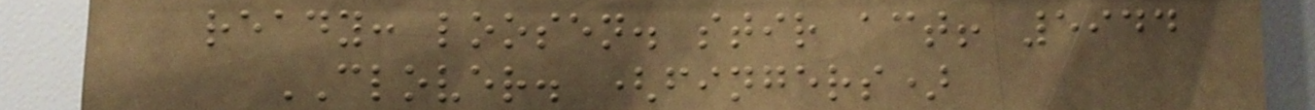ready: loosen. stir act! 5944
CLOVER. (fingers)
